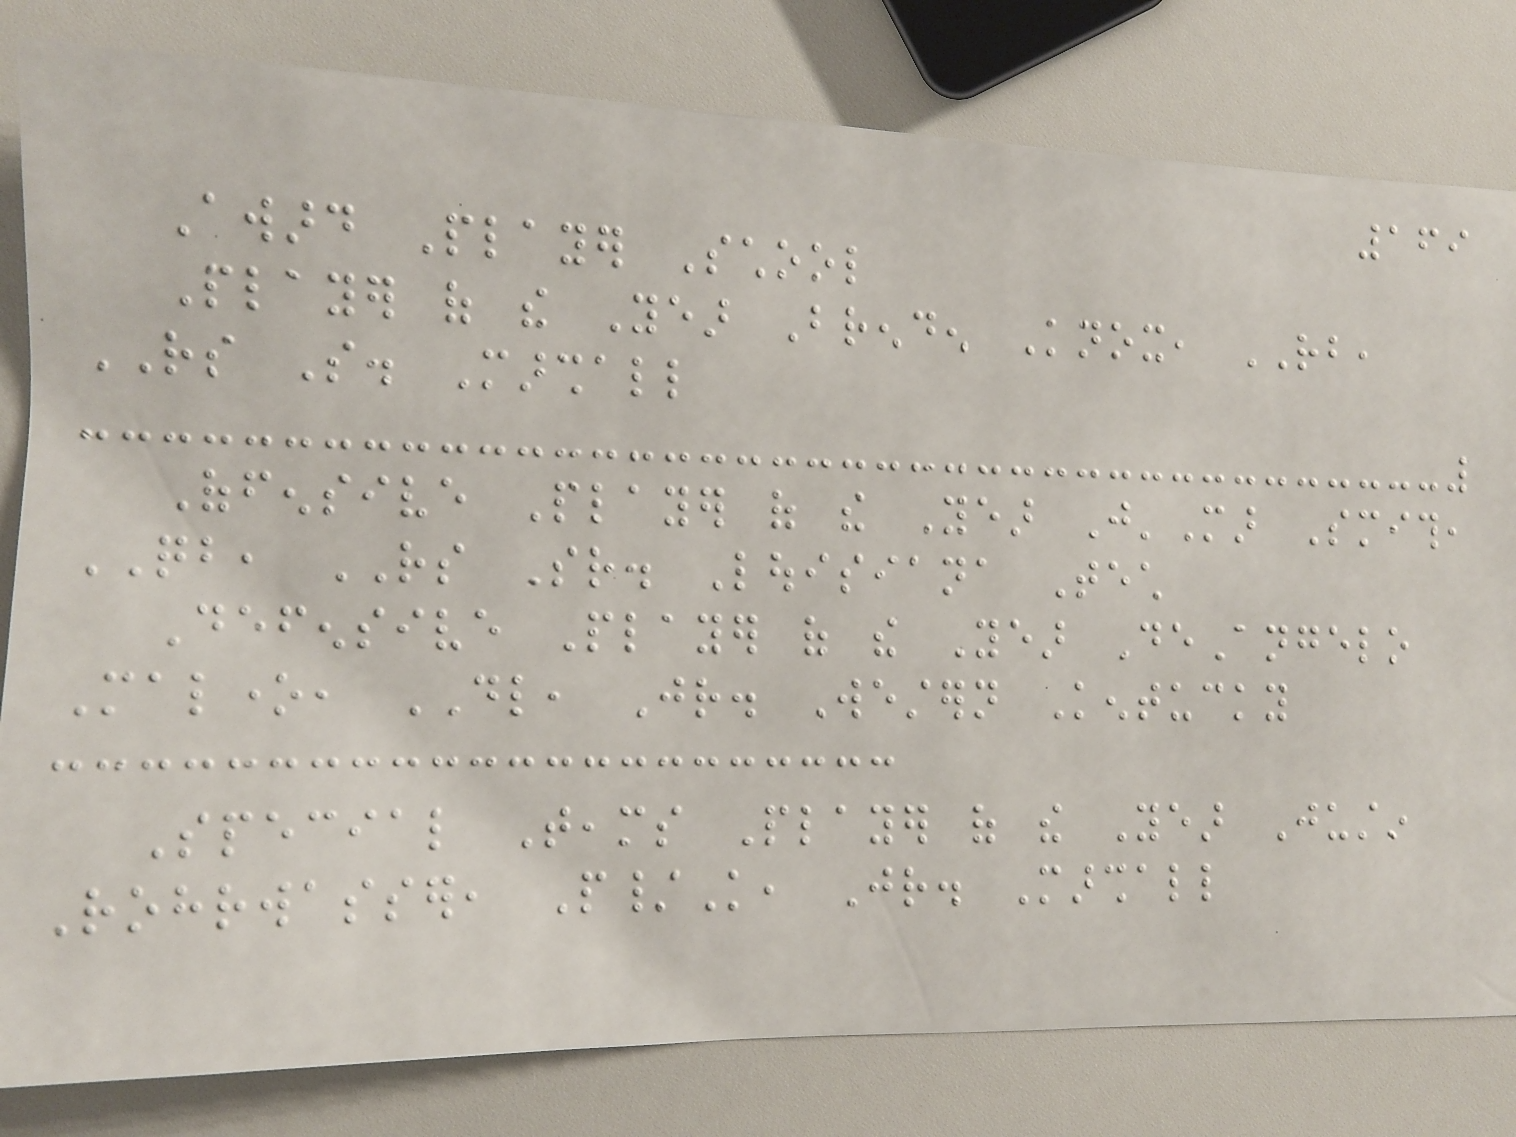169
Award Player School
Player of the Year Brenden Knox, RB,
RS So. Marshall
Offensive Player of the Year J'Mar Smith,
QB, RS Sr. Louisiana Tech
Defensive Player of the Year DeAngelo
Malone, DL, Jr. Western Kentucky
Special Teams Player of the Year Justin
Rohrwasser, P/K, Jr. Marshall
